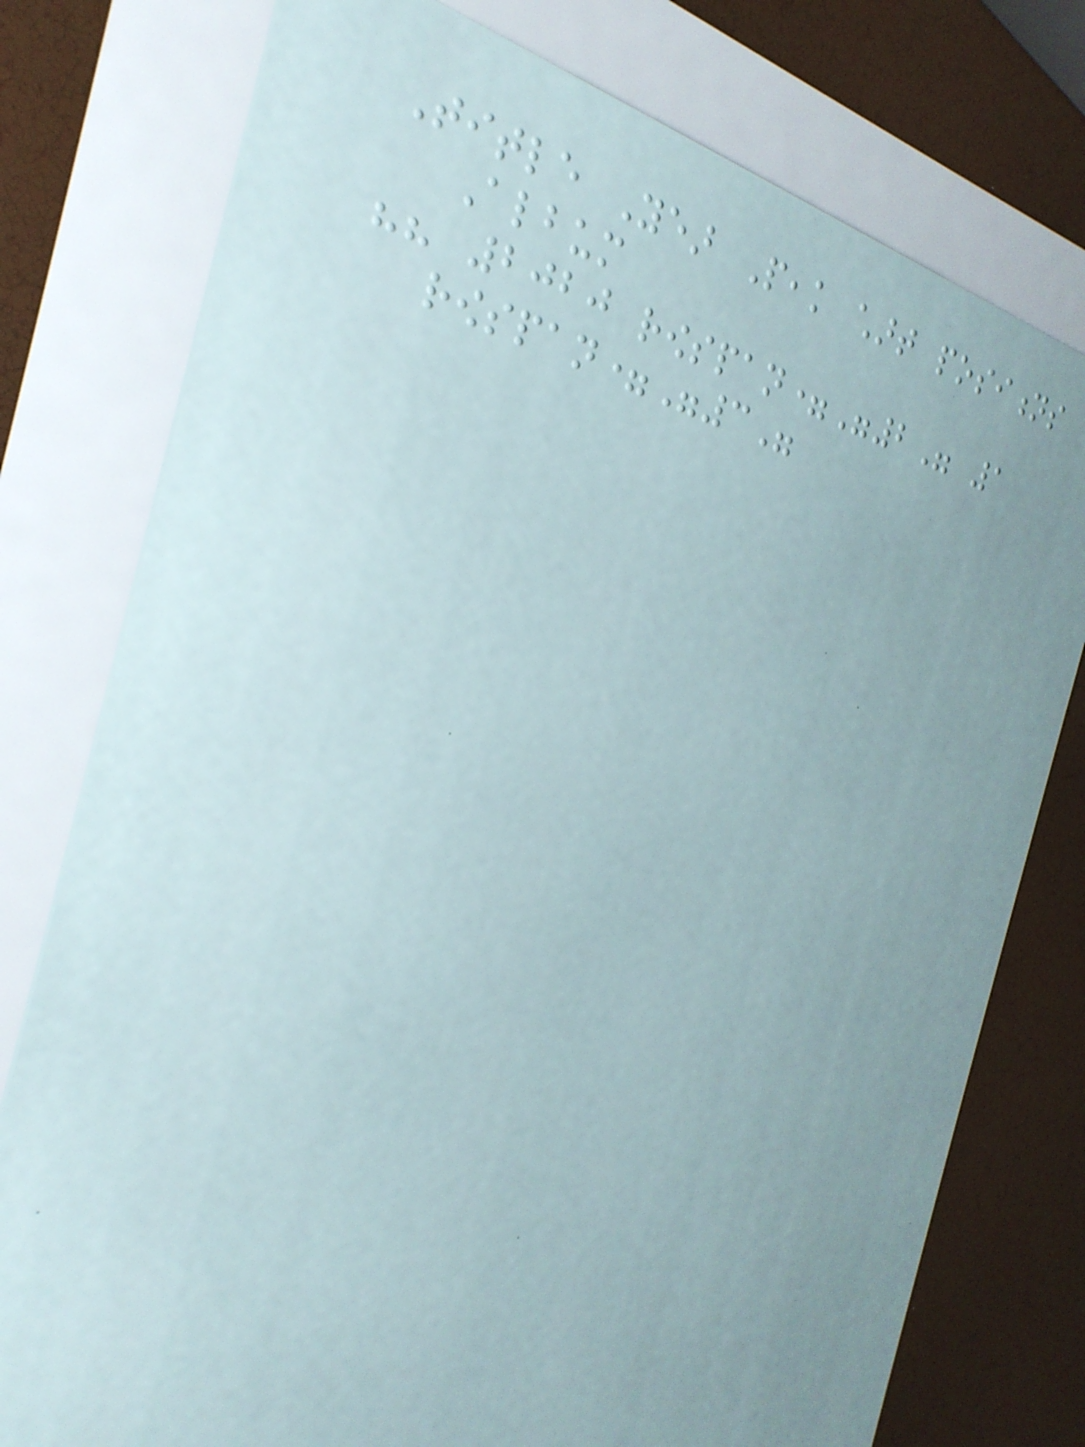Title Year Peak chart positions
Album
"" 2020 rowspan="2" 1
rowspan="3"
